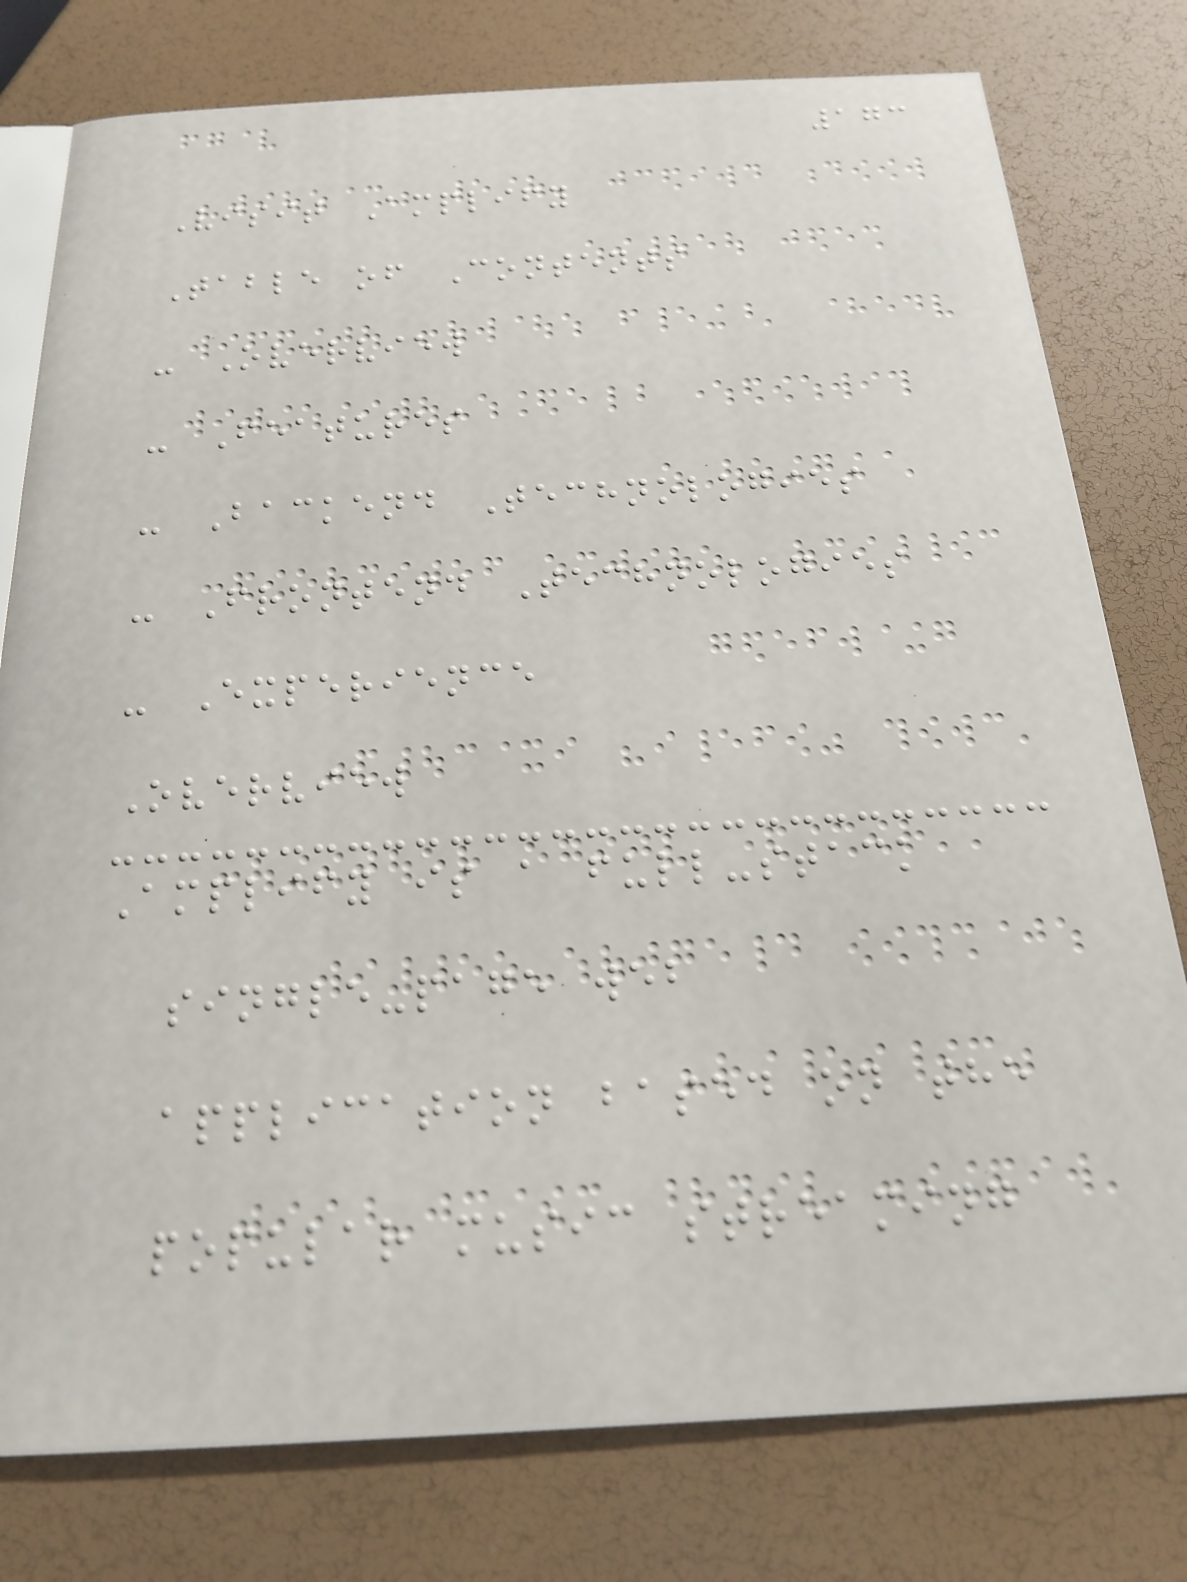173
Visit Amplify
Table of Contents
- Overview
- Features
- Backend Technologies
- Frontend Technologies
- Experience
Overview
Amplify is a full-stack
single-page web
application based on the
popular music streaming
